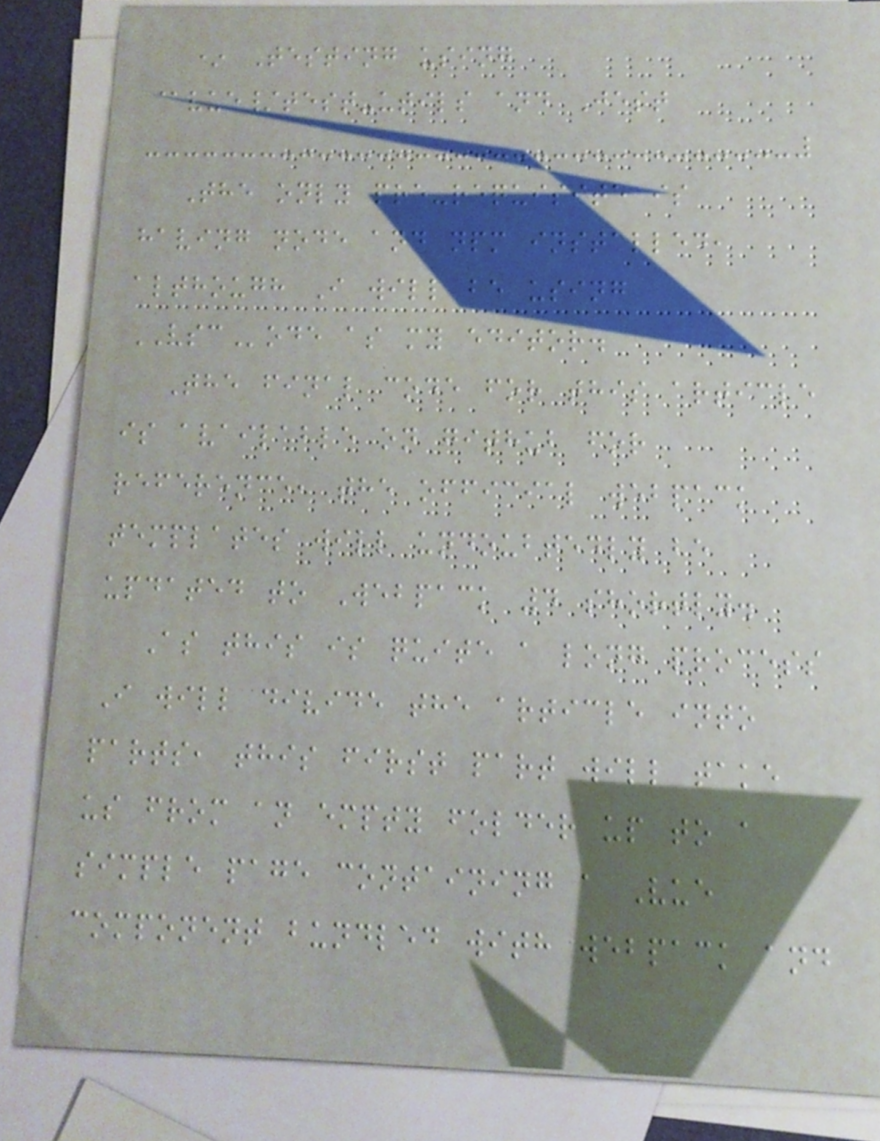* Testing using
@vue/test-utils and Jest
The only pre-requisite is
having node and npm installed,
although I will be using
VSCode as my editor.
The final code for this article
is available on github for
reference, the official webpack
templates will undoubtedly be
updated to Webpack 4 shortly.
As this is quite a long process
I will divide the article into
parts, this first part will take
us from an empty folder up to a
simple page containing a Vue
component bundled with webpack and
